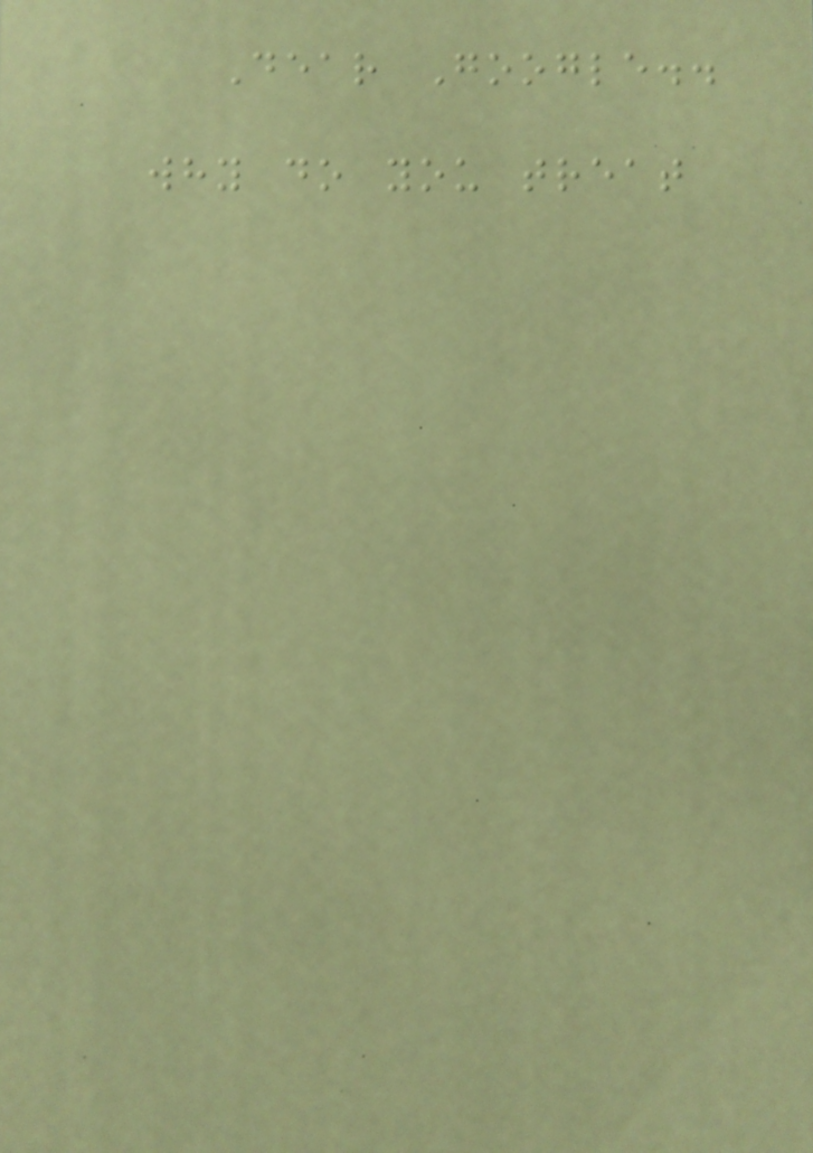Dear Google..
why do you treat
